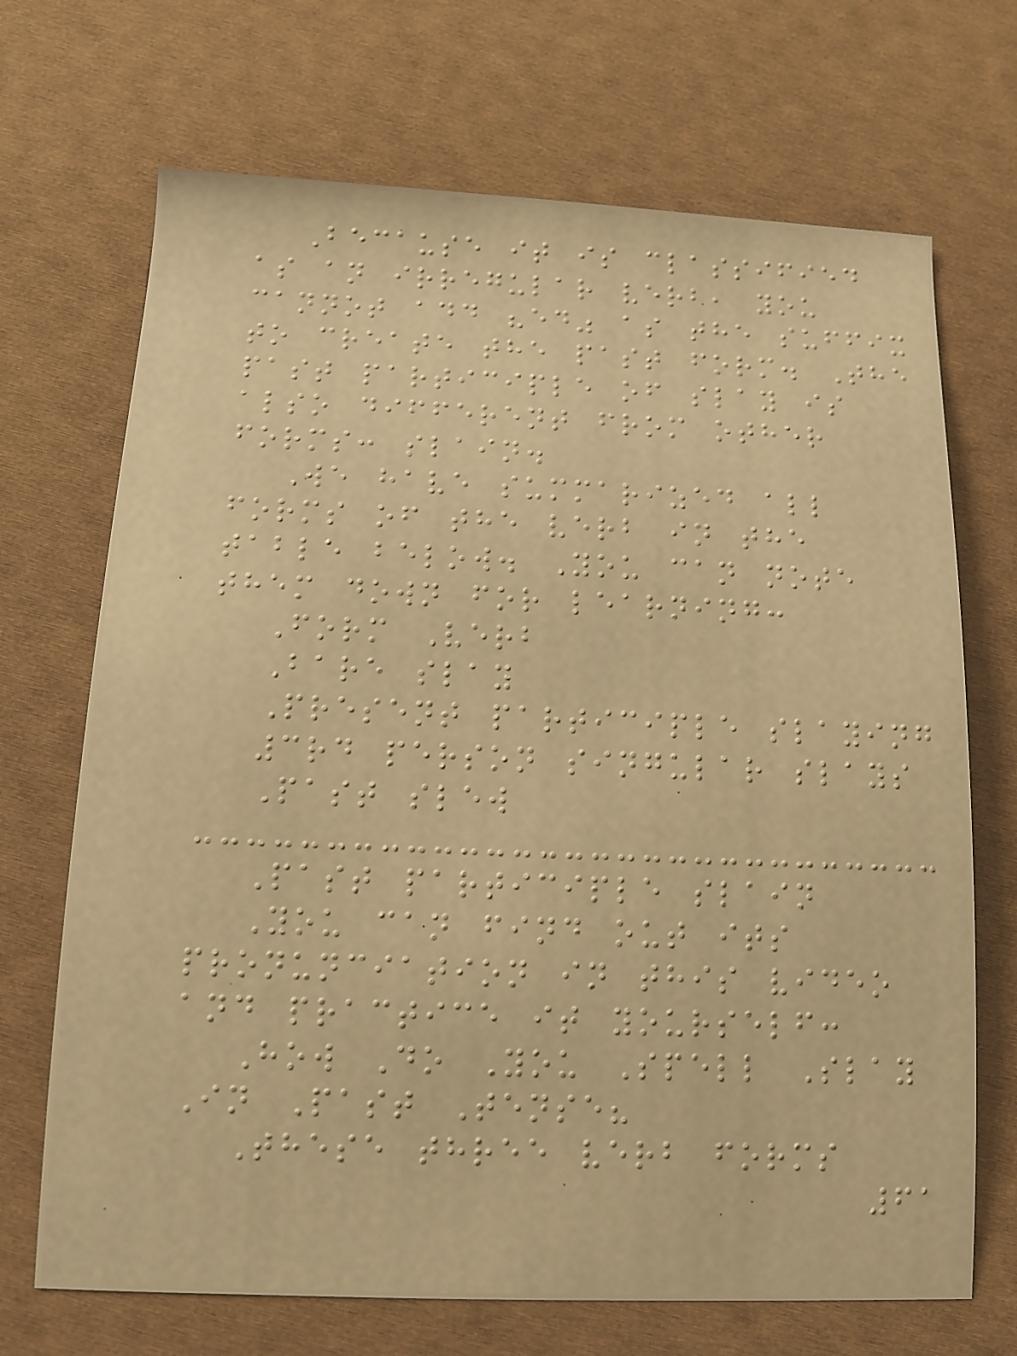Because it is classified
as an irregular verb, you
cannot add "ed" as the suffix
to create the past form. The
past participle of slay is
also different from other
forms: slain.
We have summarized all
forms of the verb in the
table below. You can note
them down for learning:
Form Verb
Bare slay
Present participle slaying
3rd person singular slays
Past slew
Past participle slain
You can find out its
pronunciation in this video
and practice it yourself:
How Do You Spell Slay
In Past Tense?
These three verb forms
61
